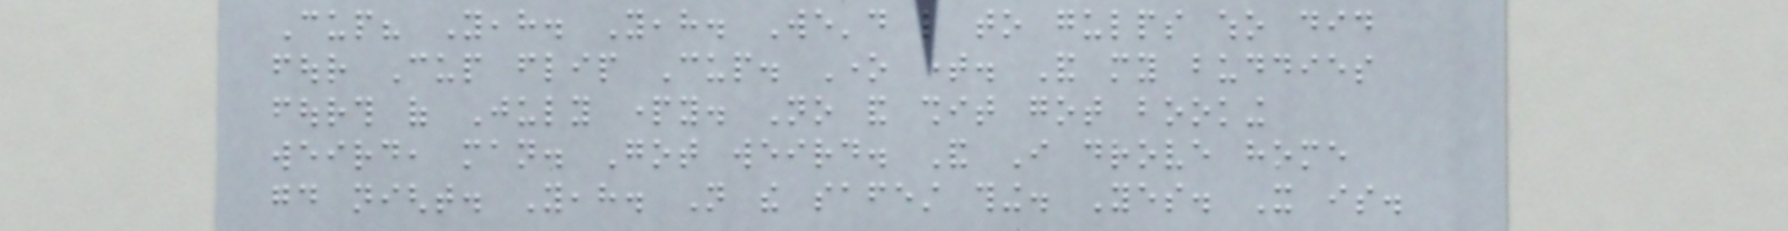Cup? Yeah. Yeah. We'd like to gulps who did
four Cup flip Cup. One time. And my buddies
fourth of July party. No and shit got booking
weird, man. Got weird. And I drove home
good night. Yeah. Not the safest thing. Yes. It is.
